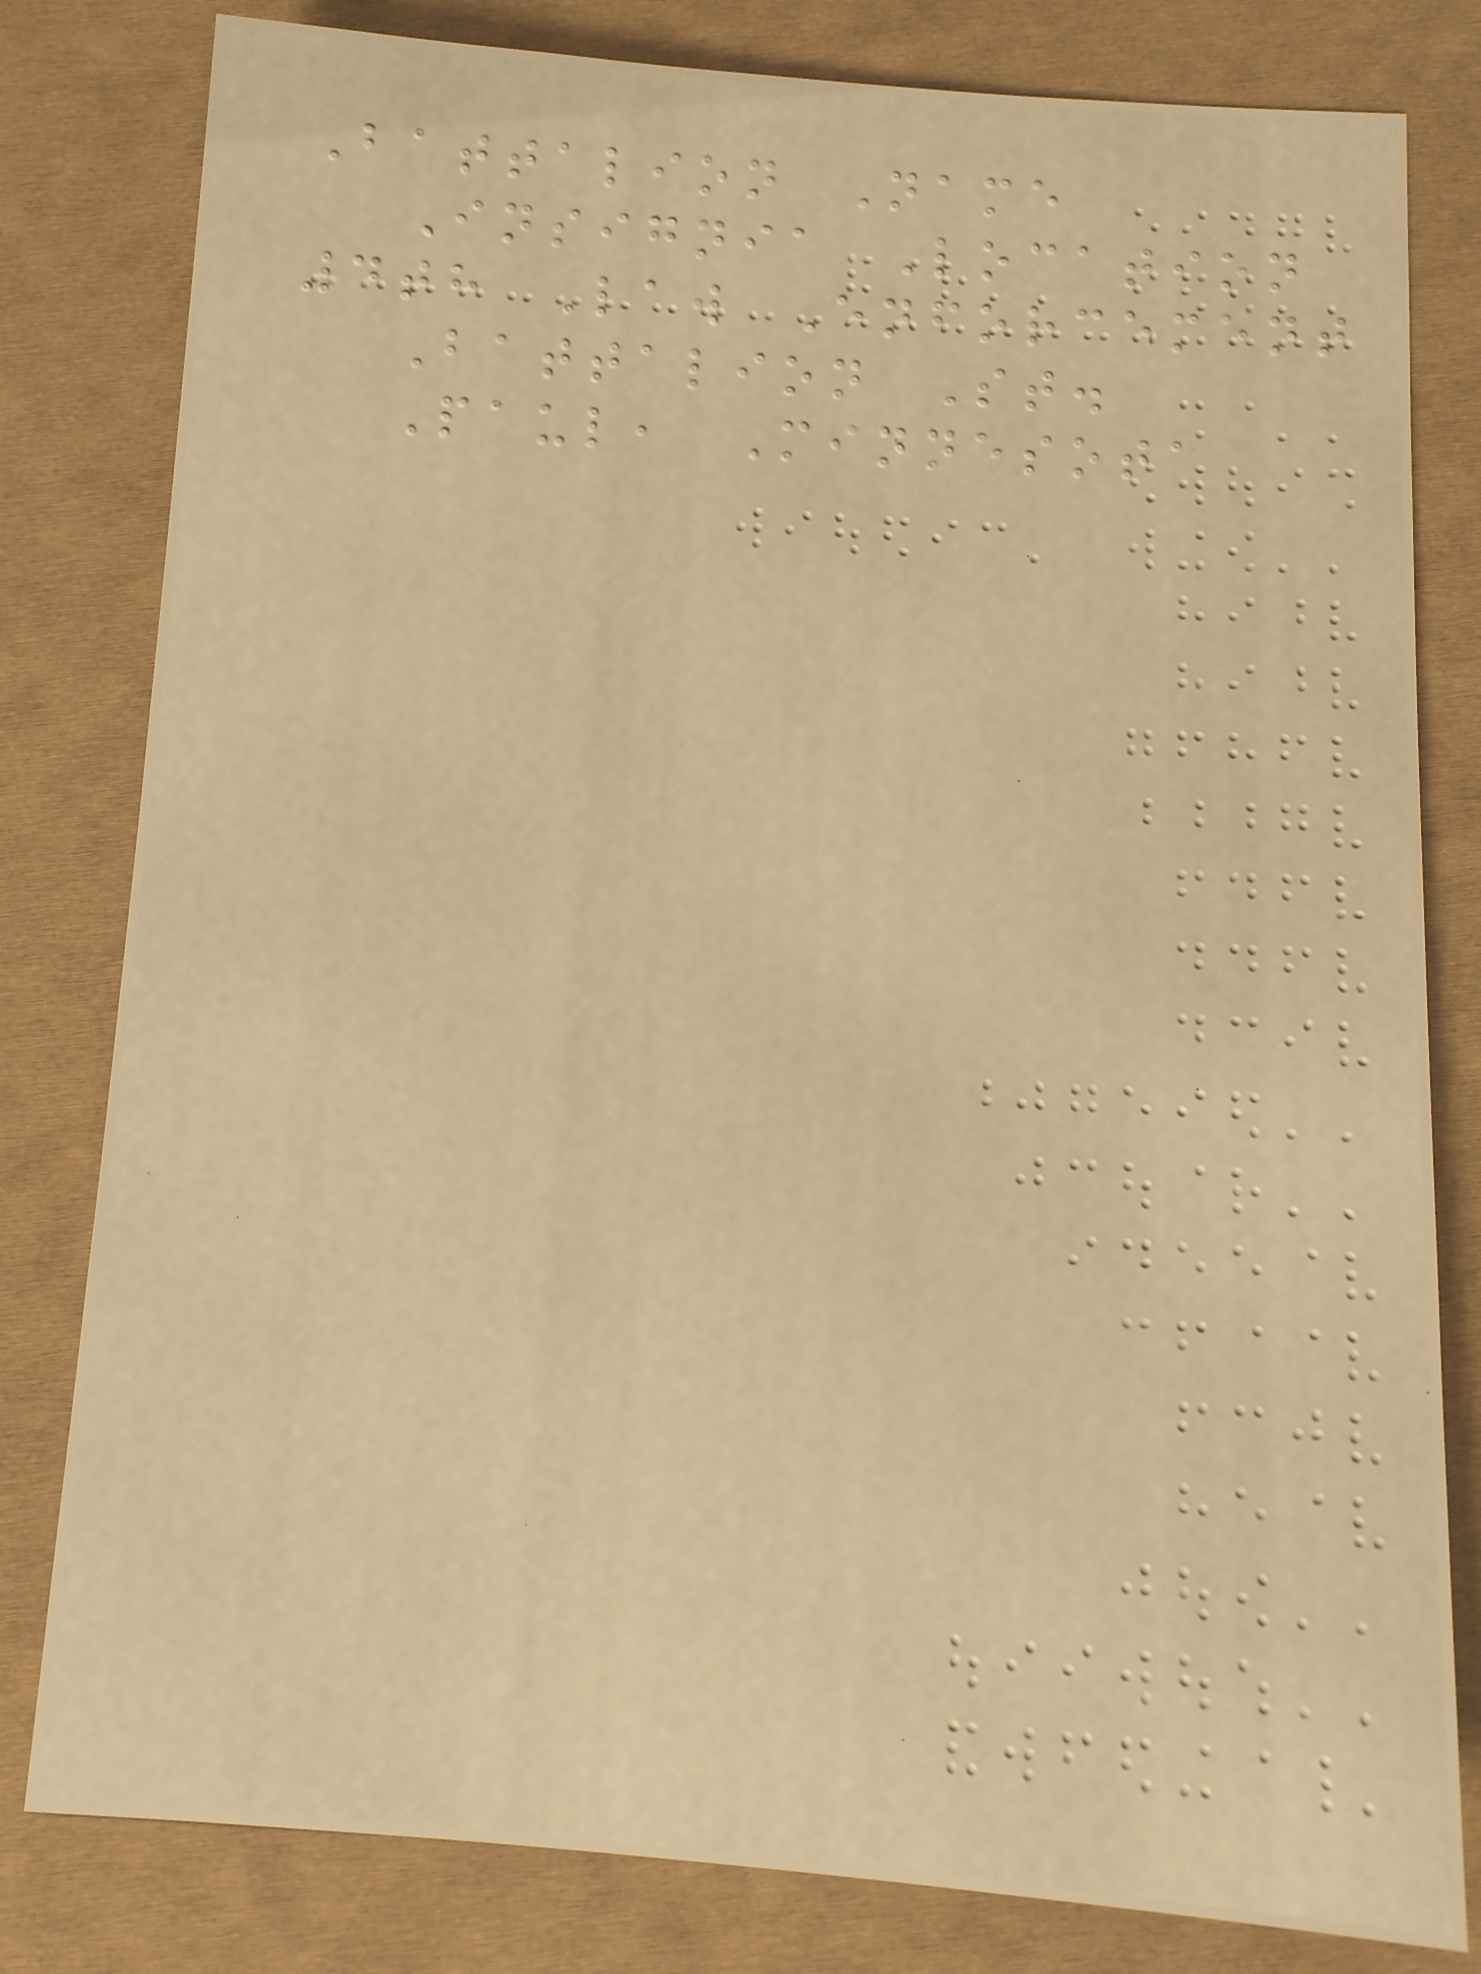Battalion Name
Insignia Location
4th Law Enforcement
Battalion St.
Paul, Minnesota
